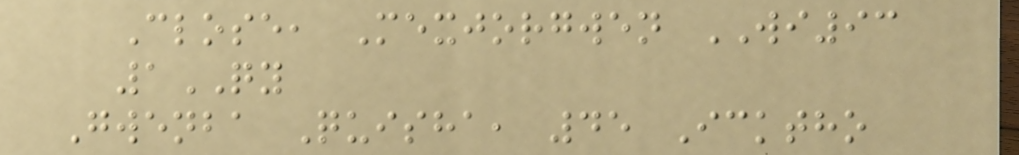Close, Mexjorgwen WI93
1QY
Gwenba Quisha, 45 Icktho
